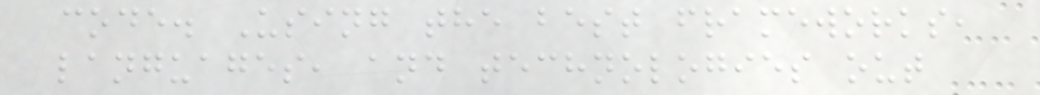code. Using the best frameworks,
languages, and technologies out
